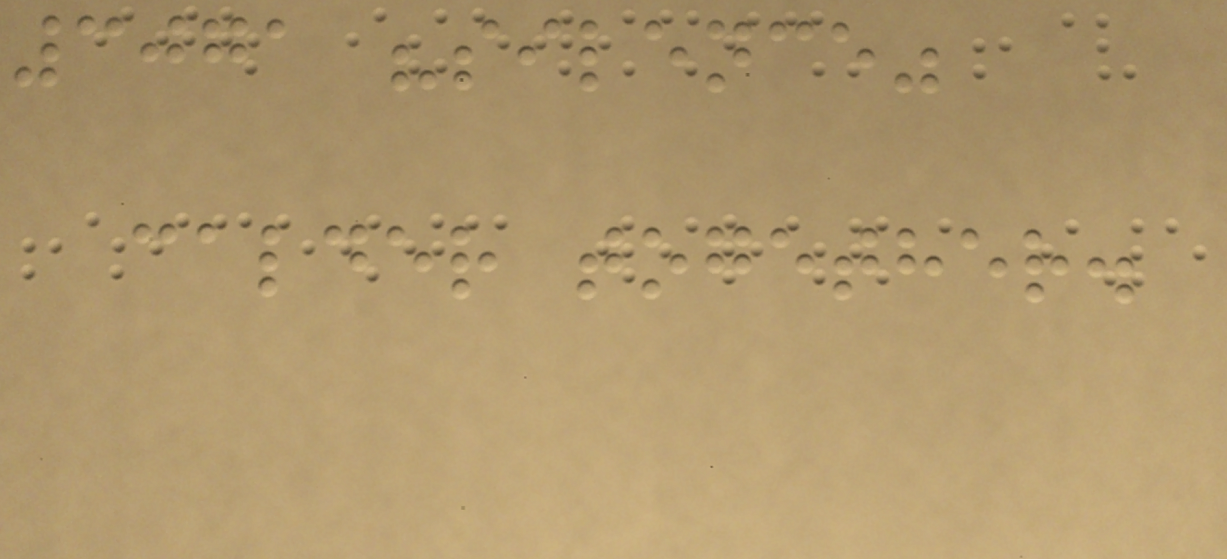3071 "silence"
calder together.
